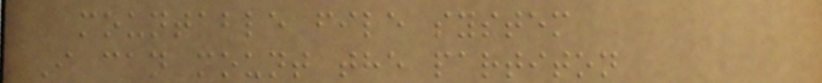mountable file system
I can mount the partiton
